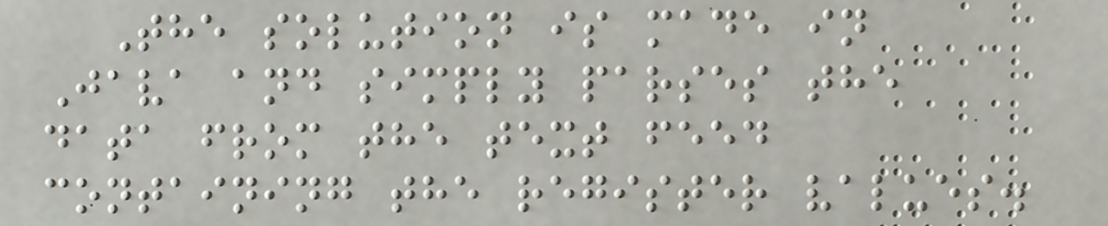The solution is made in
Java and simply parses the
data from the text feed
containing the register values.
